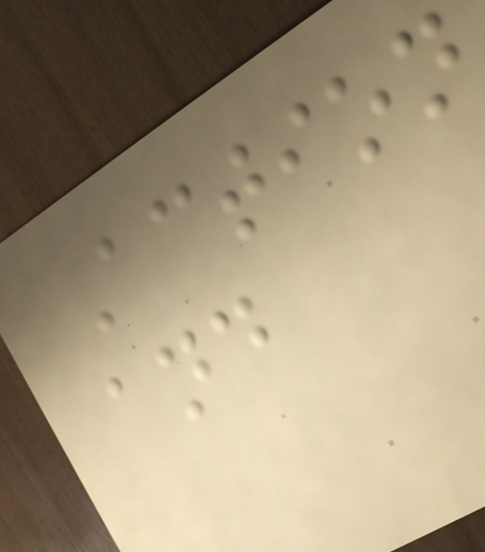Action
and
